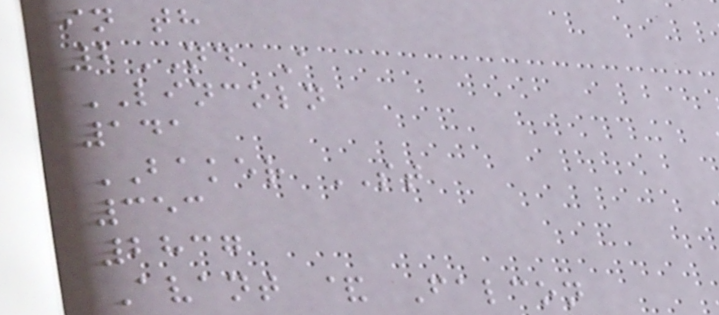in th
2ND A
LINCOLN
141
BAKER ST
353
2837
Avant & Falcon
